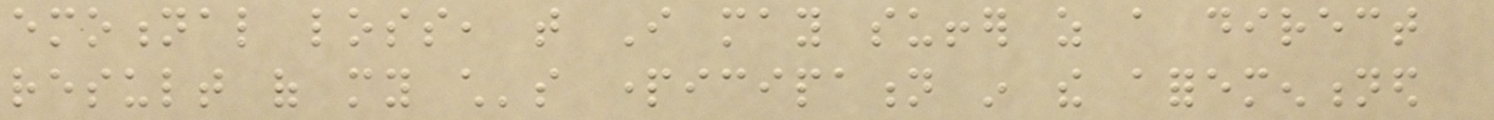emotional loss, that I may suffer as a direct
result of my child's participation in the aforementioned
